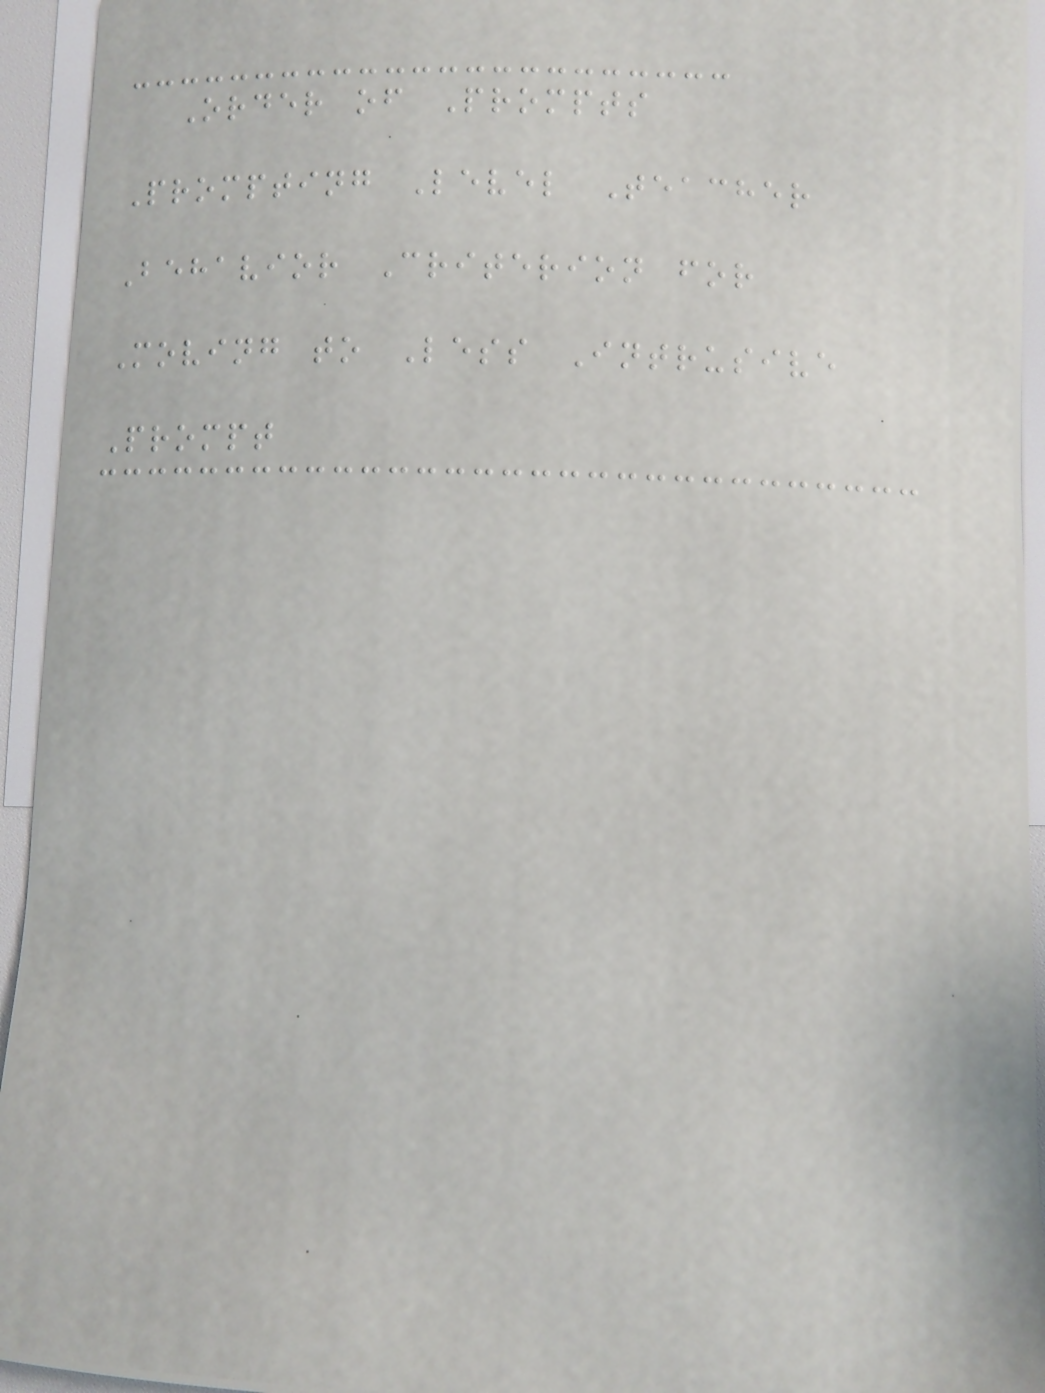Order of Prompts
Prompting Level Teacher
Behavior Criterion for
Moving to Less Intrusive
Prompt
